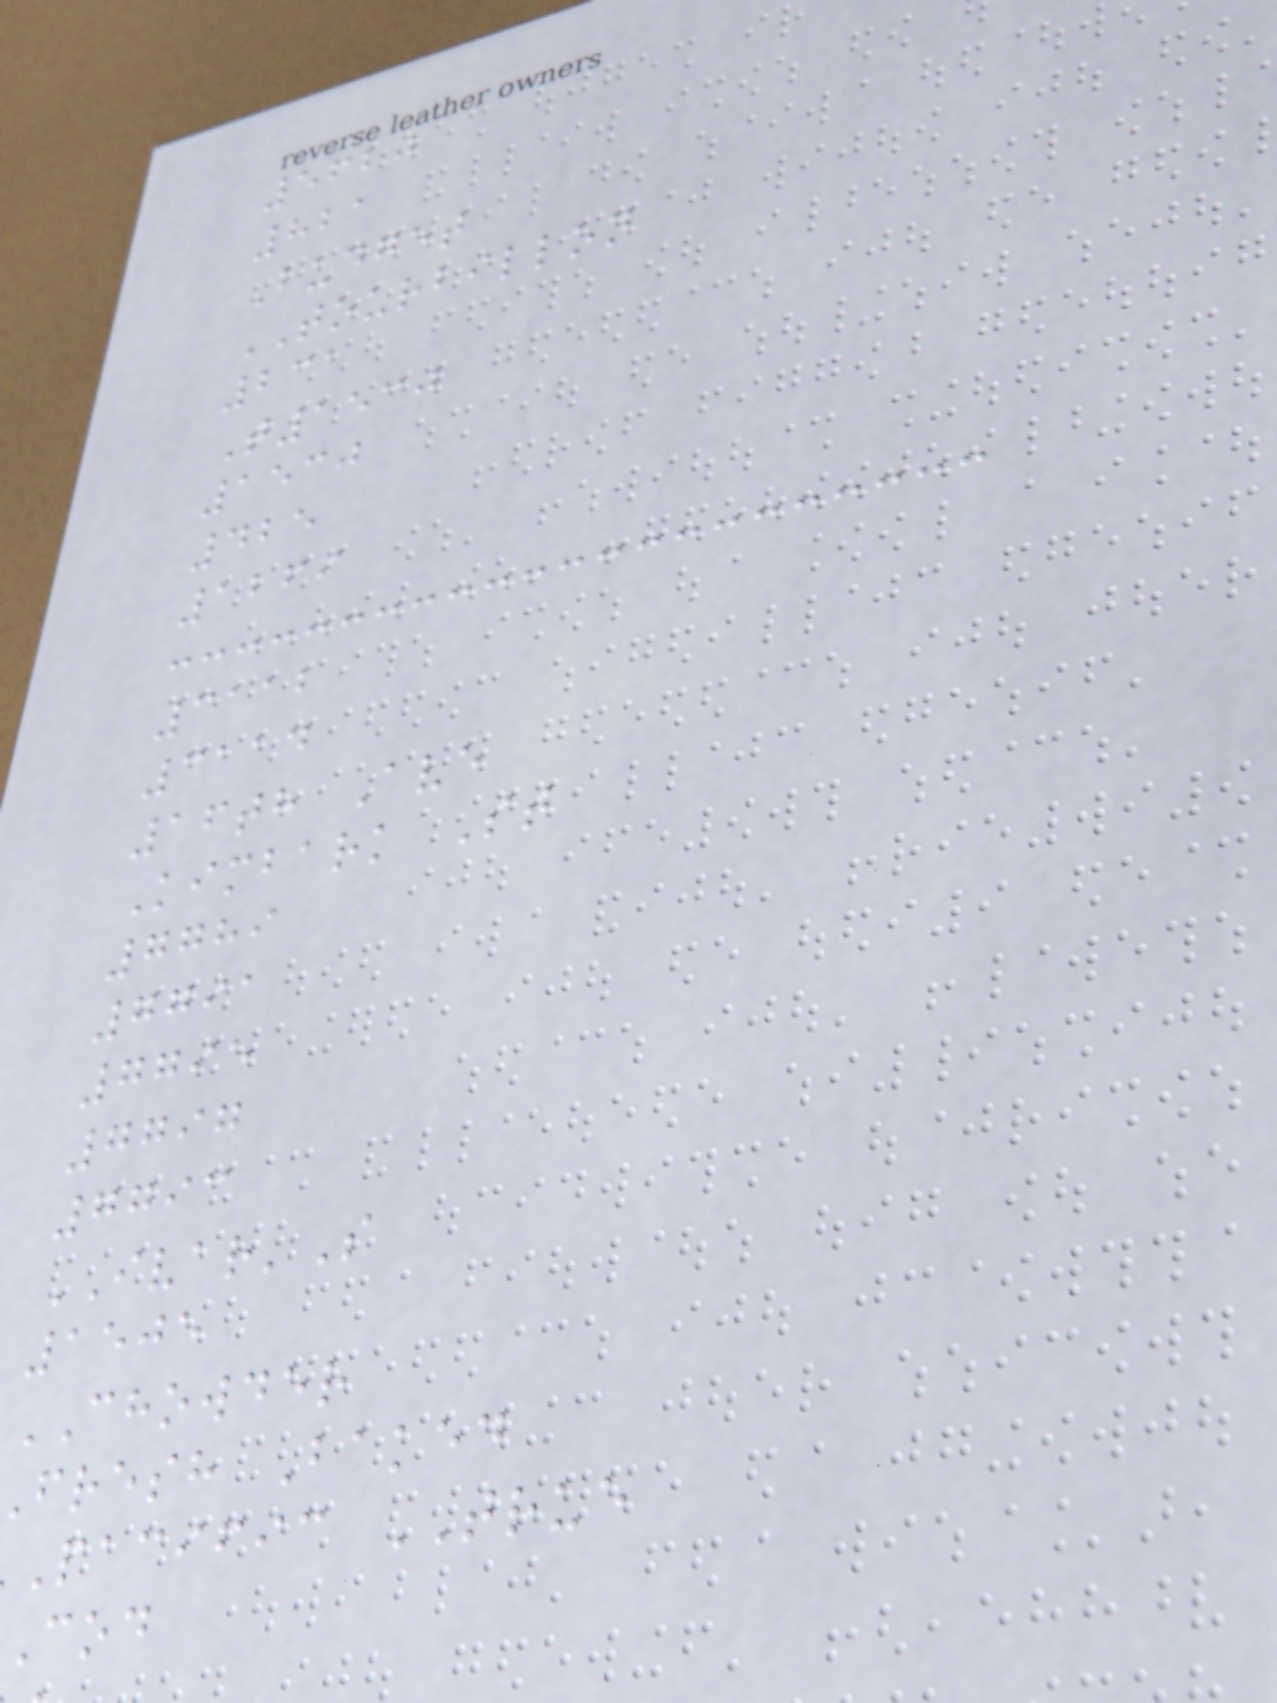5620
821
Budget
TOURBILLON
231
T1530
1530
425
1269
3112
3114
16th Ave
Kimbark St
7789
7791
7795
7797
7793
IVAR'S
1505
CHOWDER
fresh Baked
pacific TRUE
